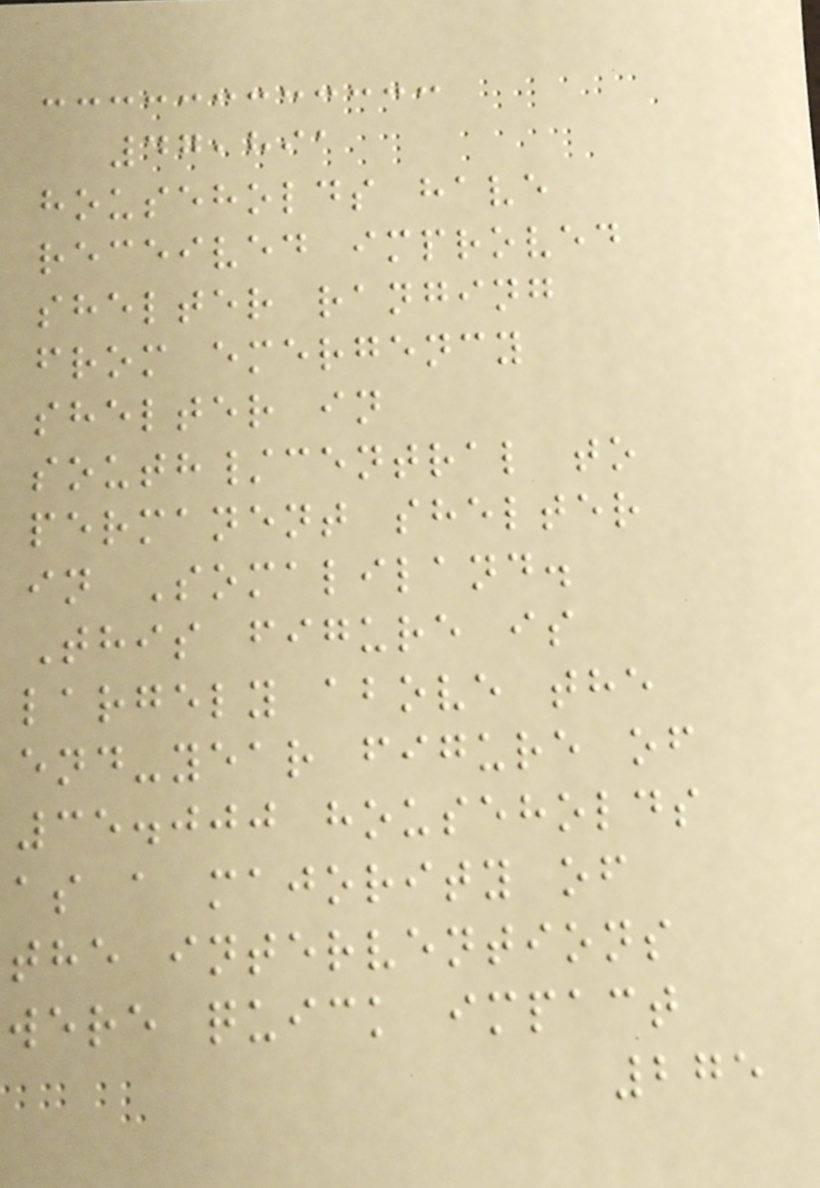47,891
households have
received improved
shelter ranging
from emergency
shelter in
south/central to
permanent shelter
in Somaliland.
This figure is
largely above the
end-year figure of
35.000 households
as a majority of
the interventions
were quick impact
275
